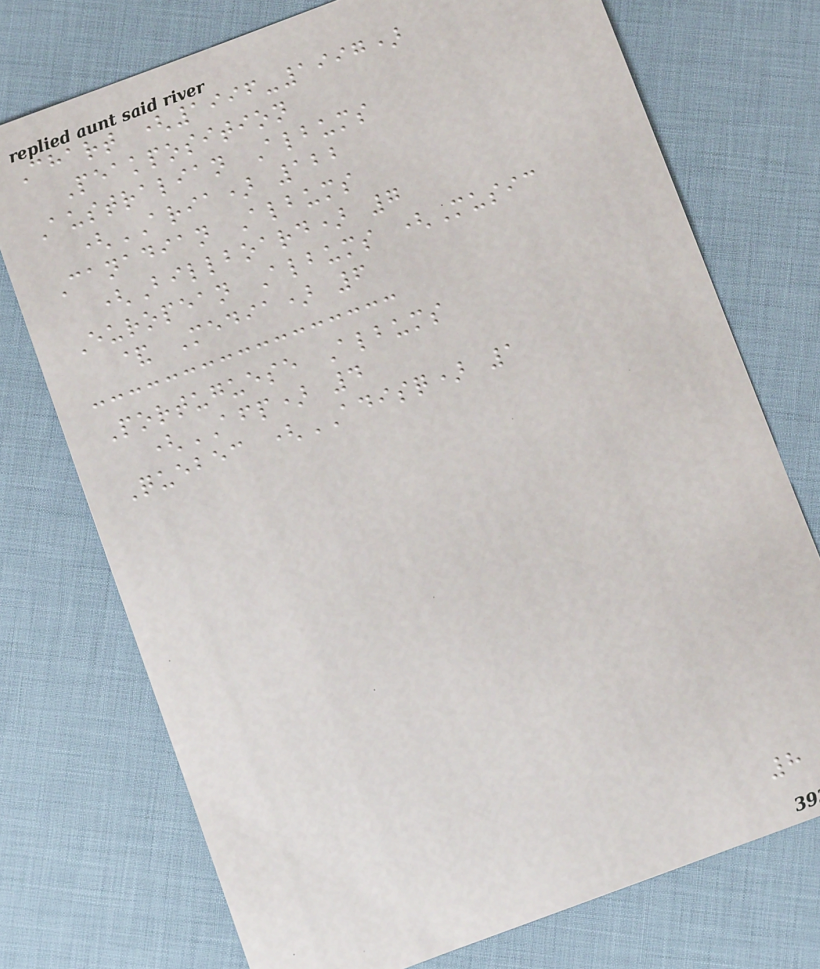Chart (1996-1997)
Peakposition
Australian Albums
(ARIA) 122
Canadian Albums
(Billboard) 7
European Albums (Music
& Media) 6
Portuguese Albums
(AFP) 4
Quebec (ADISQ) 1
8
